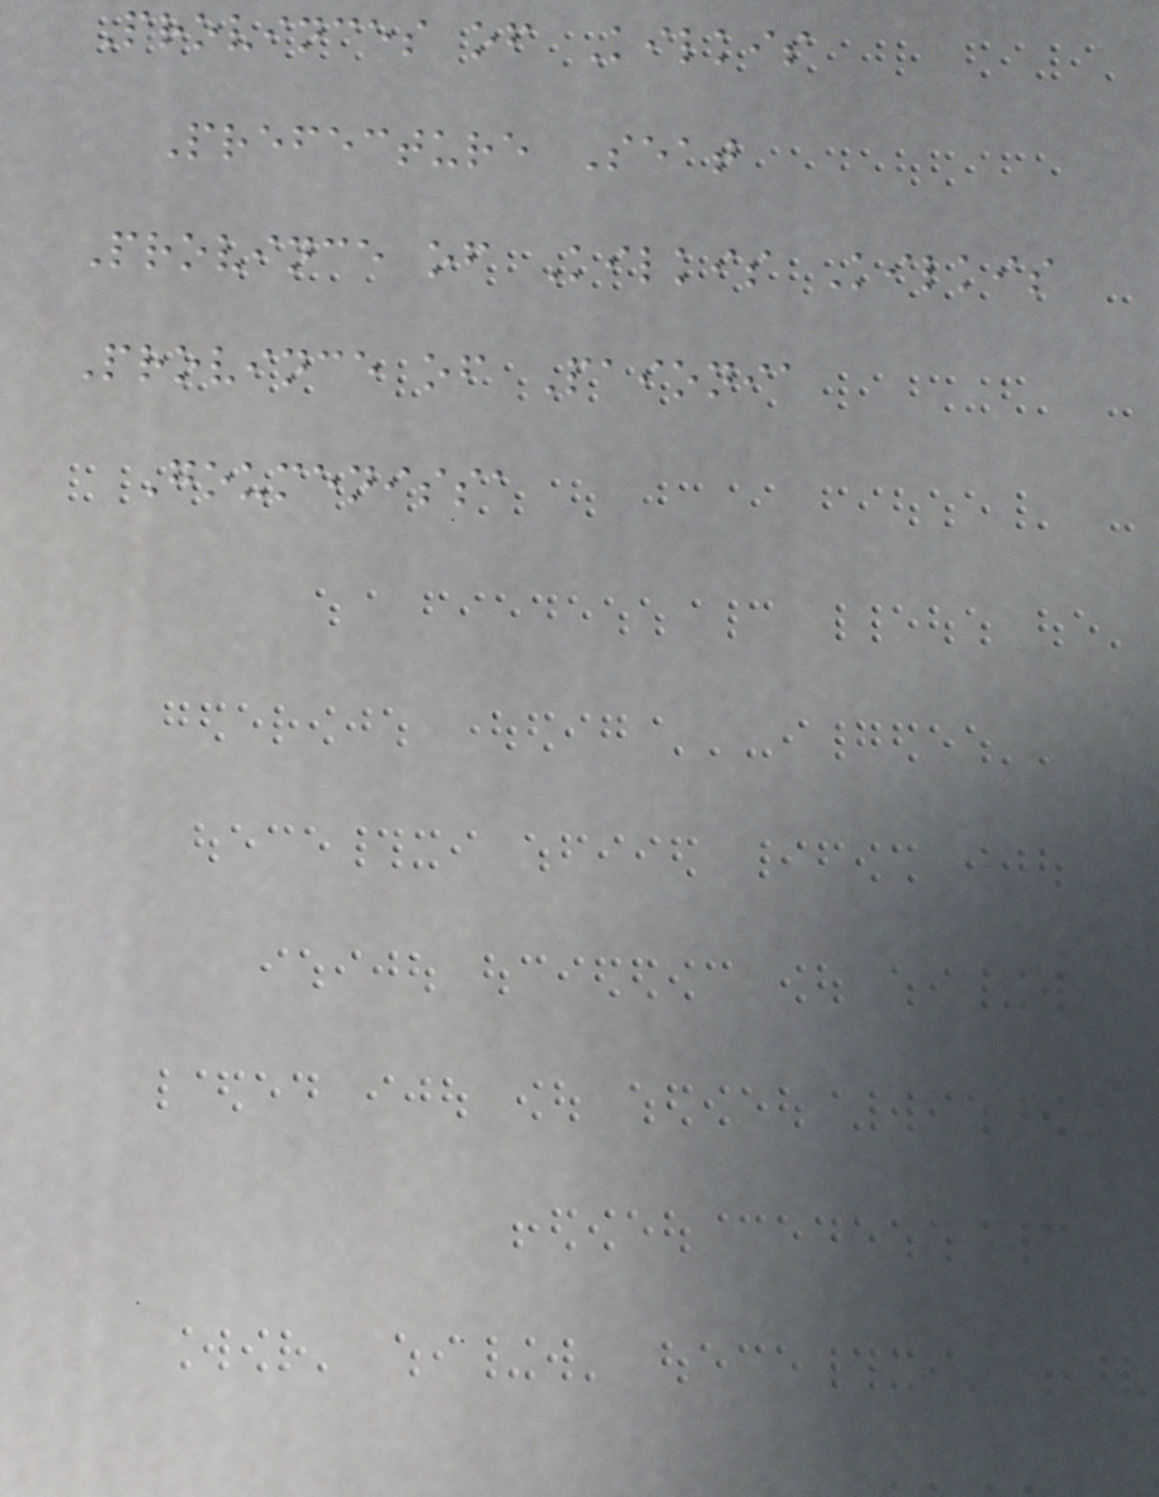Provinces of Kilkis
Prefecture Seat
Province of Kilkis Kilkis
Province of Paionia
Goumenissa
